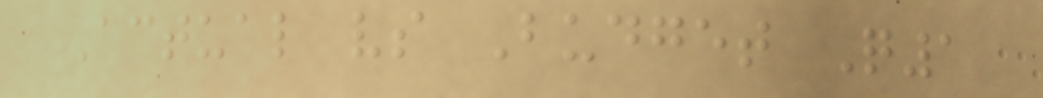Actual vs Budget Q1
